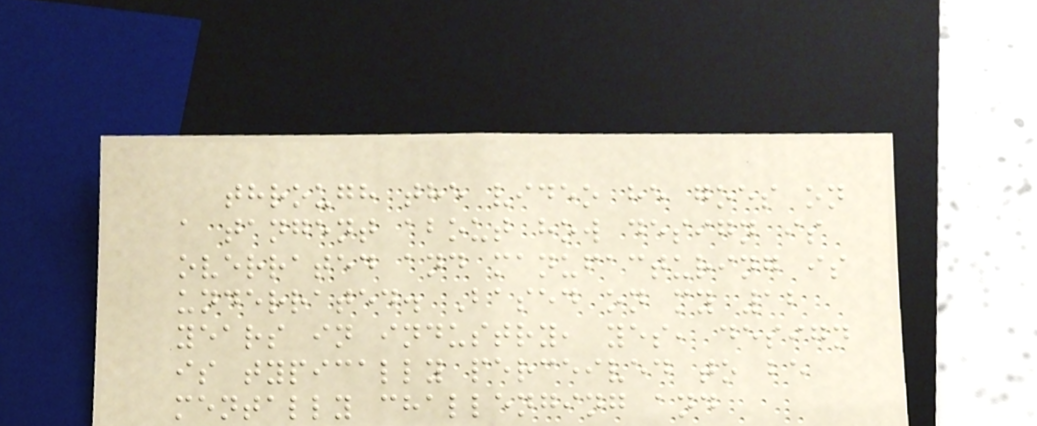through the video he goes on
a tangent about how design is
overrated and manufacturing is
underrated. Based on my 12
years in industry, yes, design
is typically perceived to be
mentally challenging and
